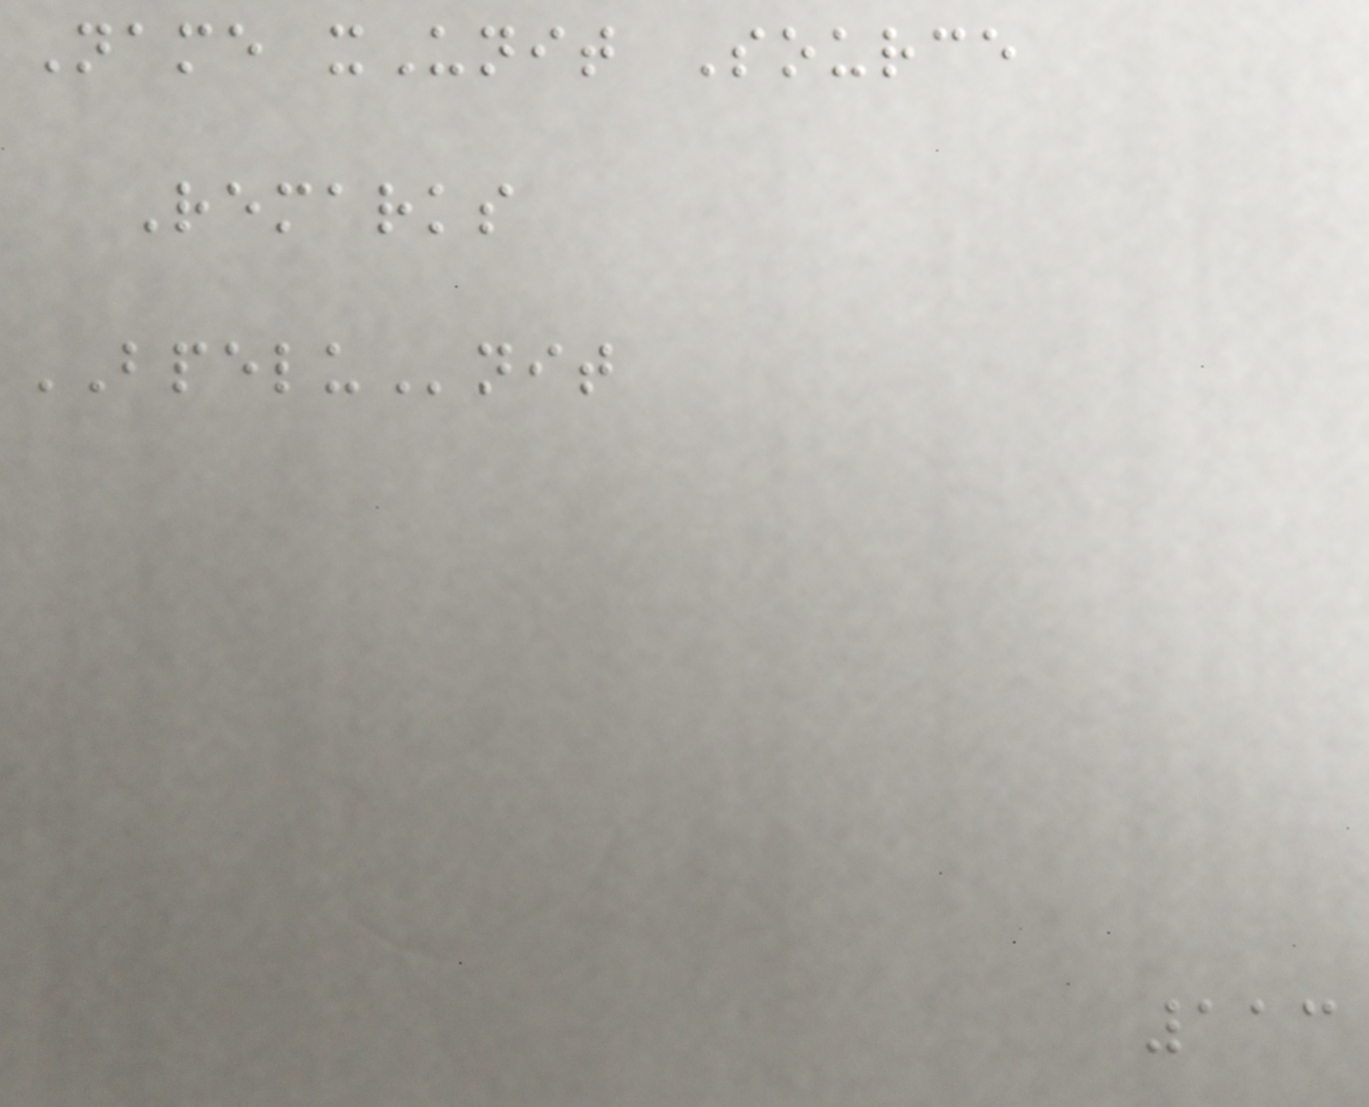Name xUnit Source
Remarks
BPELUnit
113
